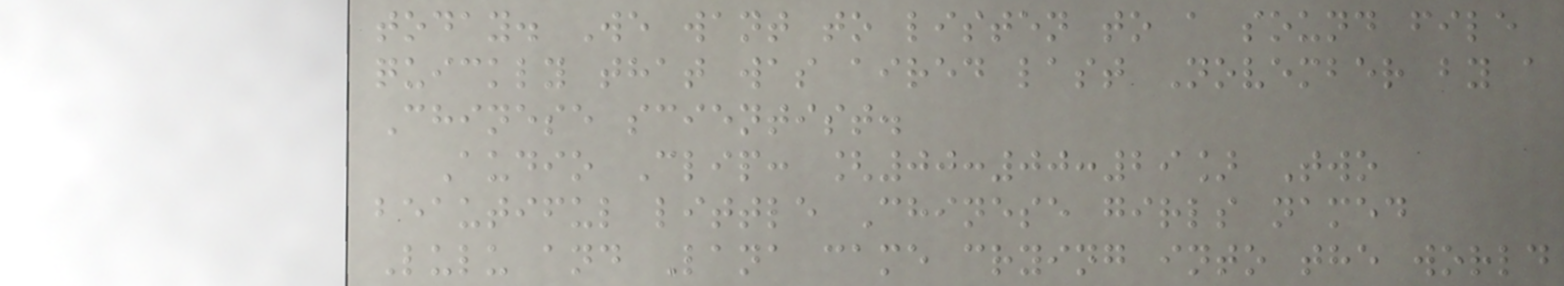today. We want to listen to a sound file
quickly that was aired last November by a
Chinese scientist.
Audio Clip: [00:00:29] Two
beautiful little Chinese girls named
Lulu and Lana came crying into the world
